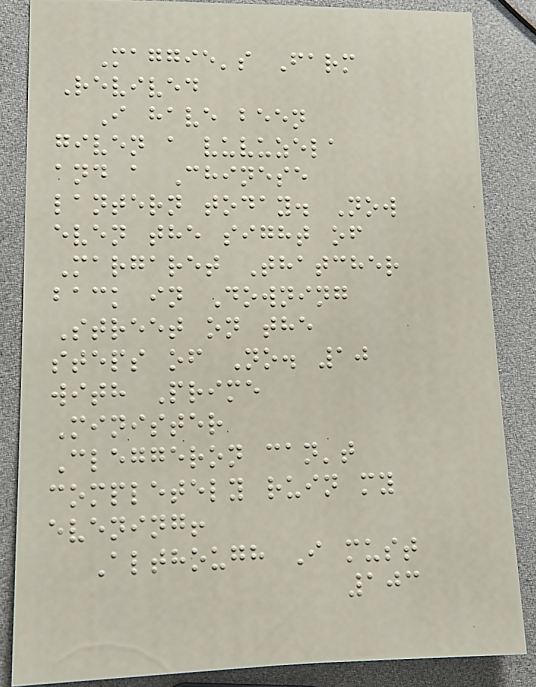Maggie's Farm
Revived
I have been
given a vuvuzela
and a Chinese
lantern today. Now
even the sight of
Margaret Thatcher
back in Downing
Street on the
steps of No. 10
with Prime
Minister
Cleggeron can't
completely ruin my
evening!
Although I must
103
